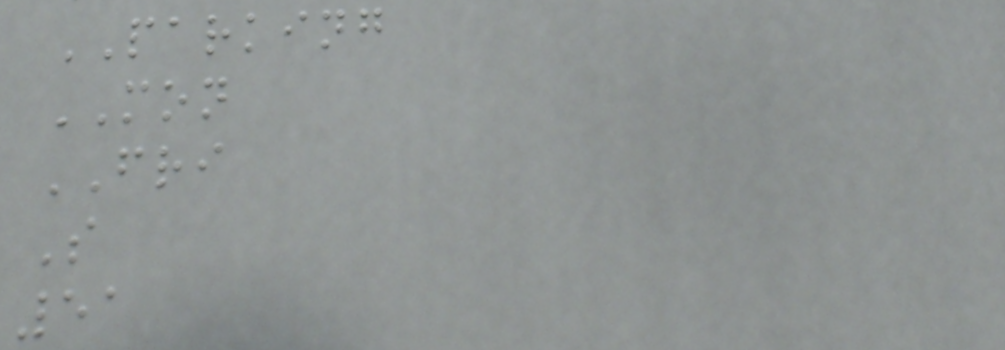PARKING
MON
FRI
S
51
